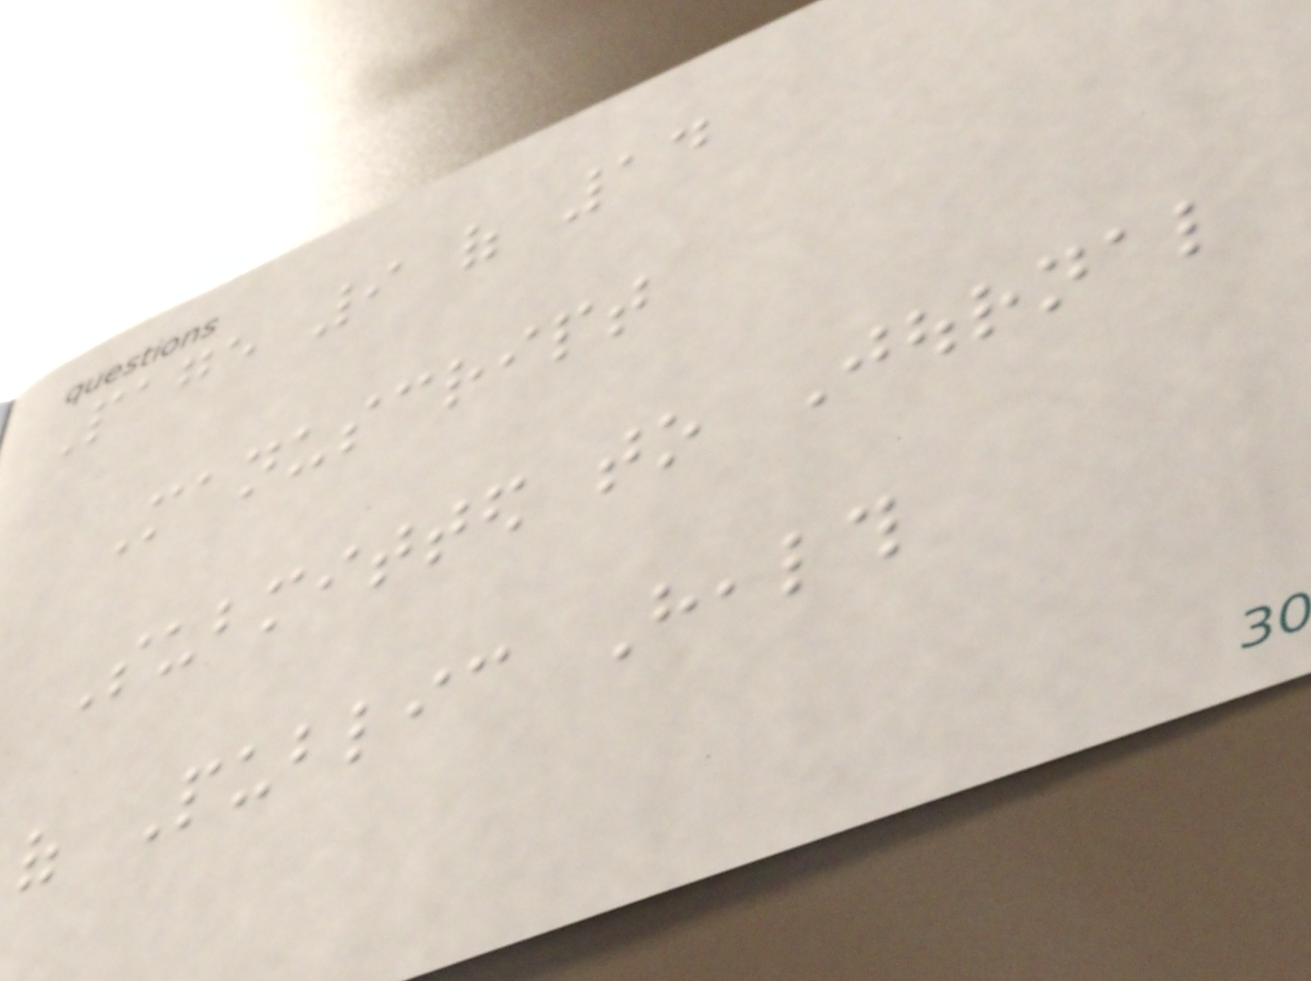Page 9 of 14
Manuscript
Submitted to Journal
of Public Health
